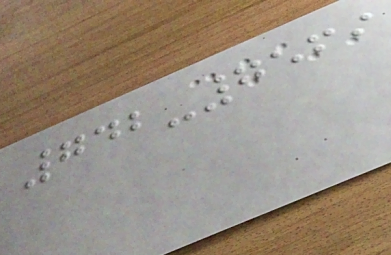742-7569
